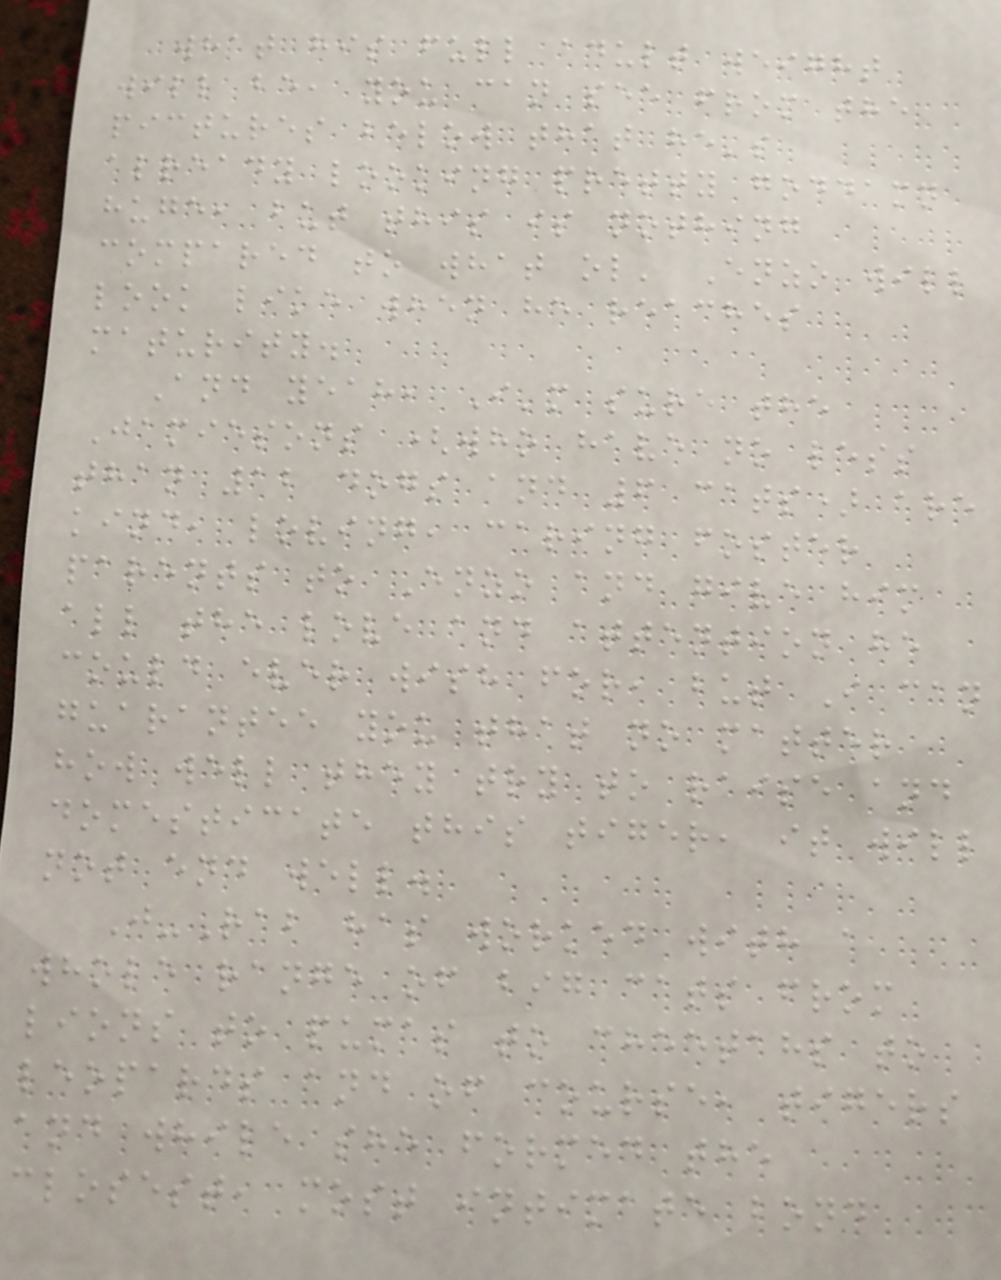what his full adult weight
will be, you can see from the
pictures below that he's
already looking pretty goddamn
huge, but this is nothing
compared to what ol' Enzo will
look like when he reaches
maturity.
And yeah, I'm sure the
Jamiesons (who have no less
than 12 dogs and 6 cats) are
kind, loving, caring foster
parents to Enzo and give him
all the love and attention he
could ever wish for, but I can
guarantee you that no matter
how well they try to raise and
domesticate this tiger, it will
not end well.
J-Rab has worked with a
whole range of big cats from
lions to pumas to cheetahs to
leopards and of course, tigers
and while she formed the
closest, most intimate bond
